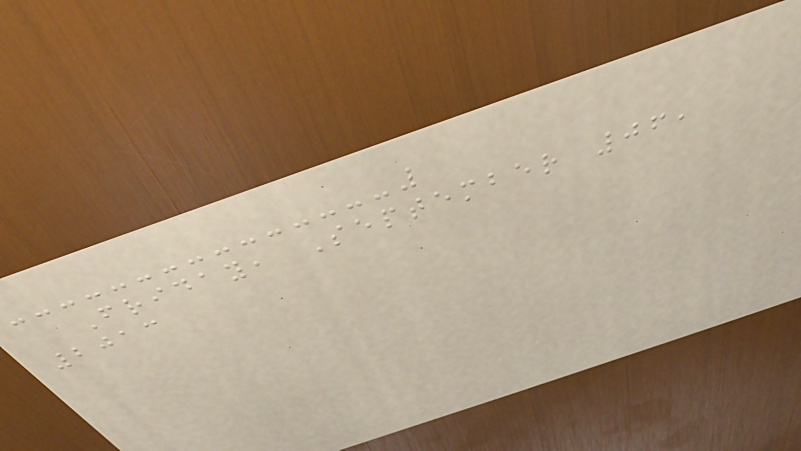Friday, September 06,
2013
